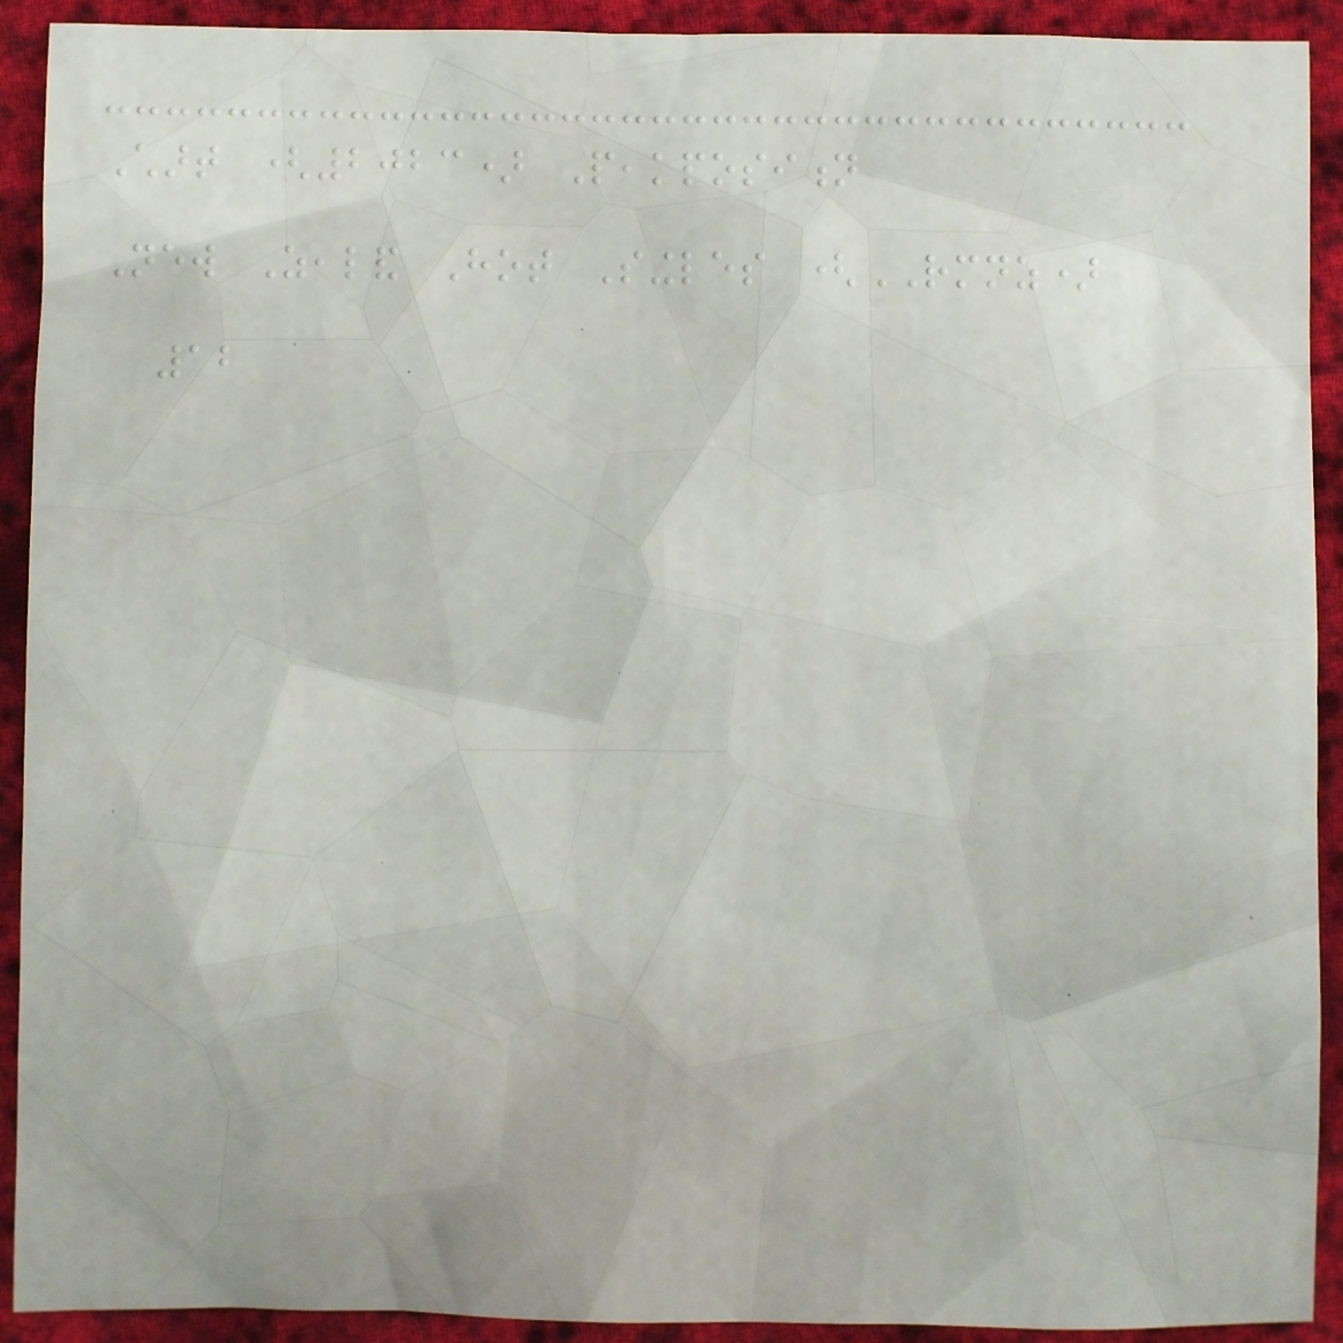Chart (2023) Peakposition
New Zealand Hot Singles (RMNZ)
12
